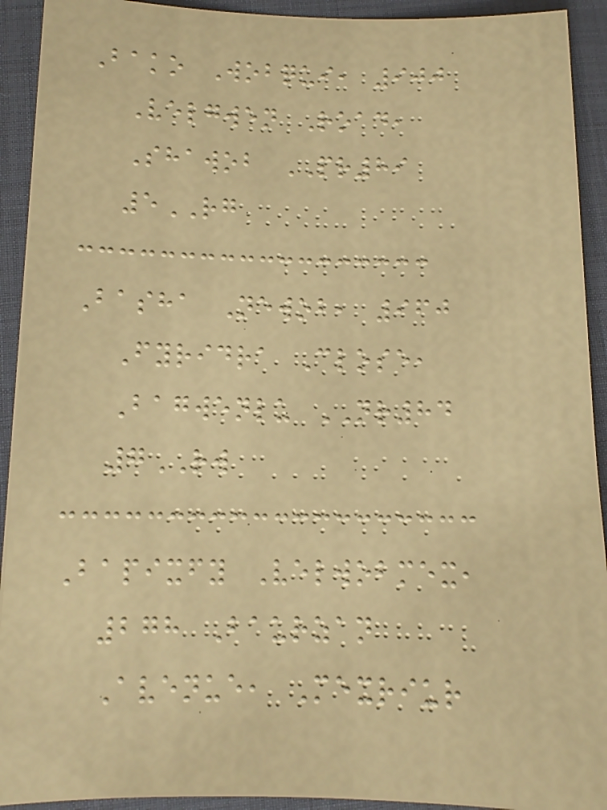Bako Wobqui, 900
Velgwen Road,
Shawob PR89
5RG
Basha Newob, 960
Fyridra Close,
Bagwenlu NR84
7RW
Bapixfy Velwobmex,
278 Baurzan
Avenue, Mexriur
